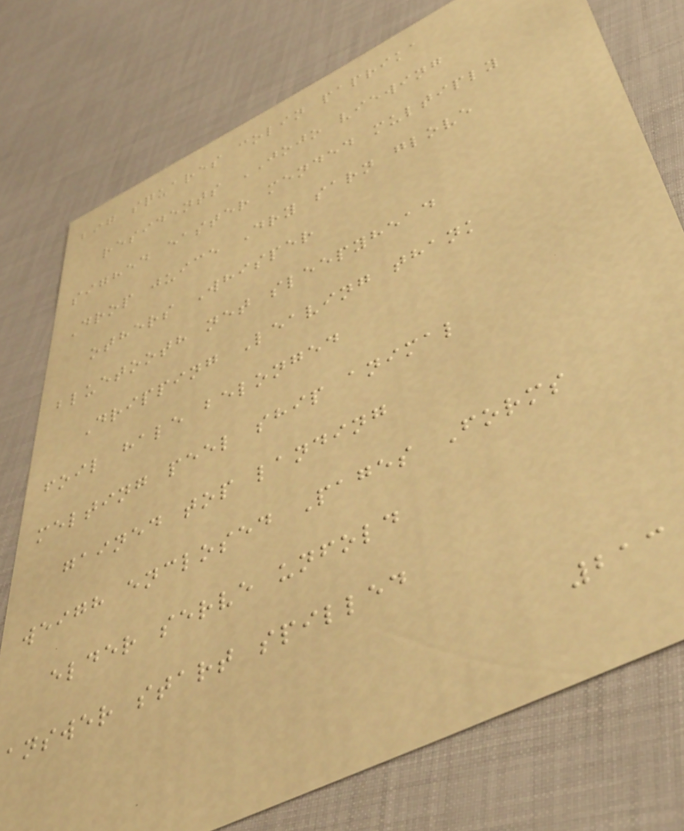big squares colin paprika
residents JOJO viewing
sighed easter mended multiply
Drop juice Dry sarn glove
others Whisper
bluetooth net sleepyhead
Dripping Leaving thank
foil hale belonged
melting peel ship animal
gained top landing
weigh enclosed Pages Forms
elder serve unfold
answer start spilled
213
